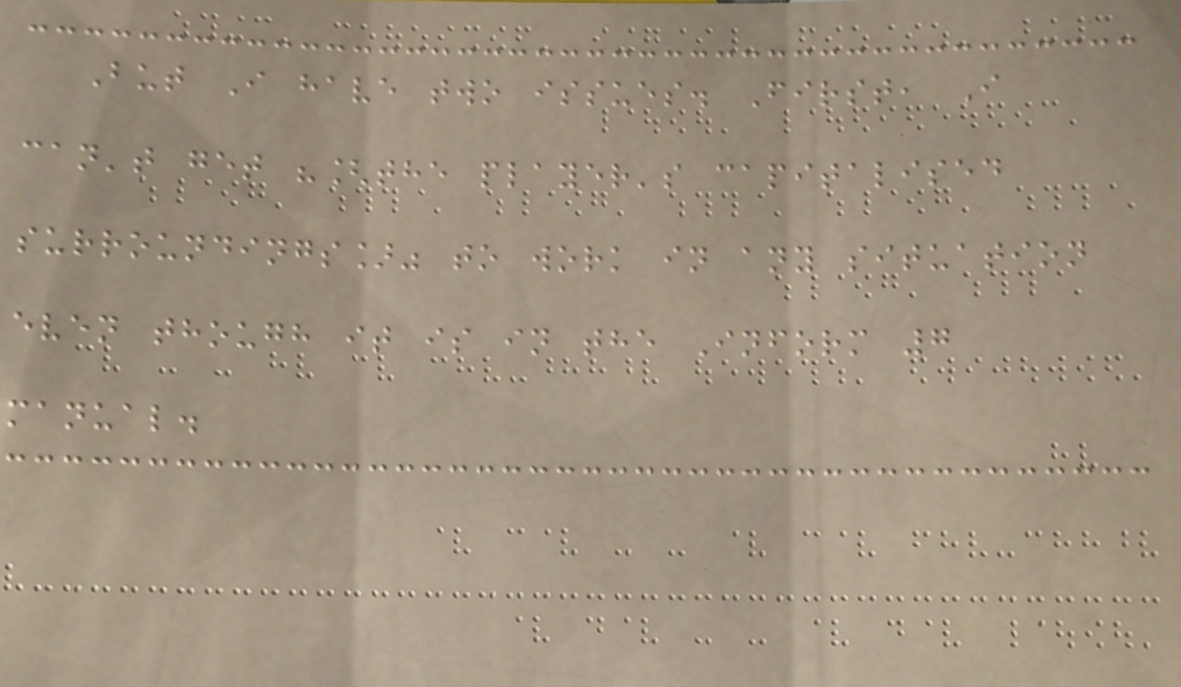But I have two issues. First, I
can't get "[the player's capitalised
surroundings]" to work in any situation
even though it is in the Inform 7
manual.
